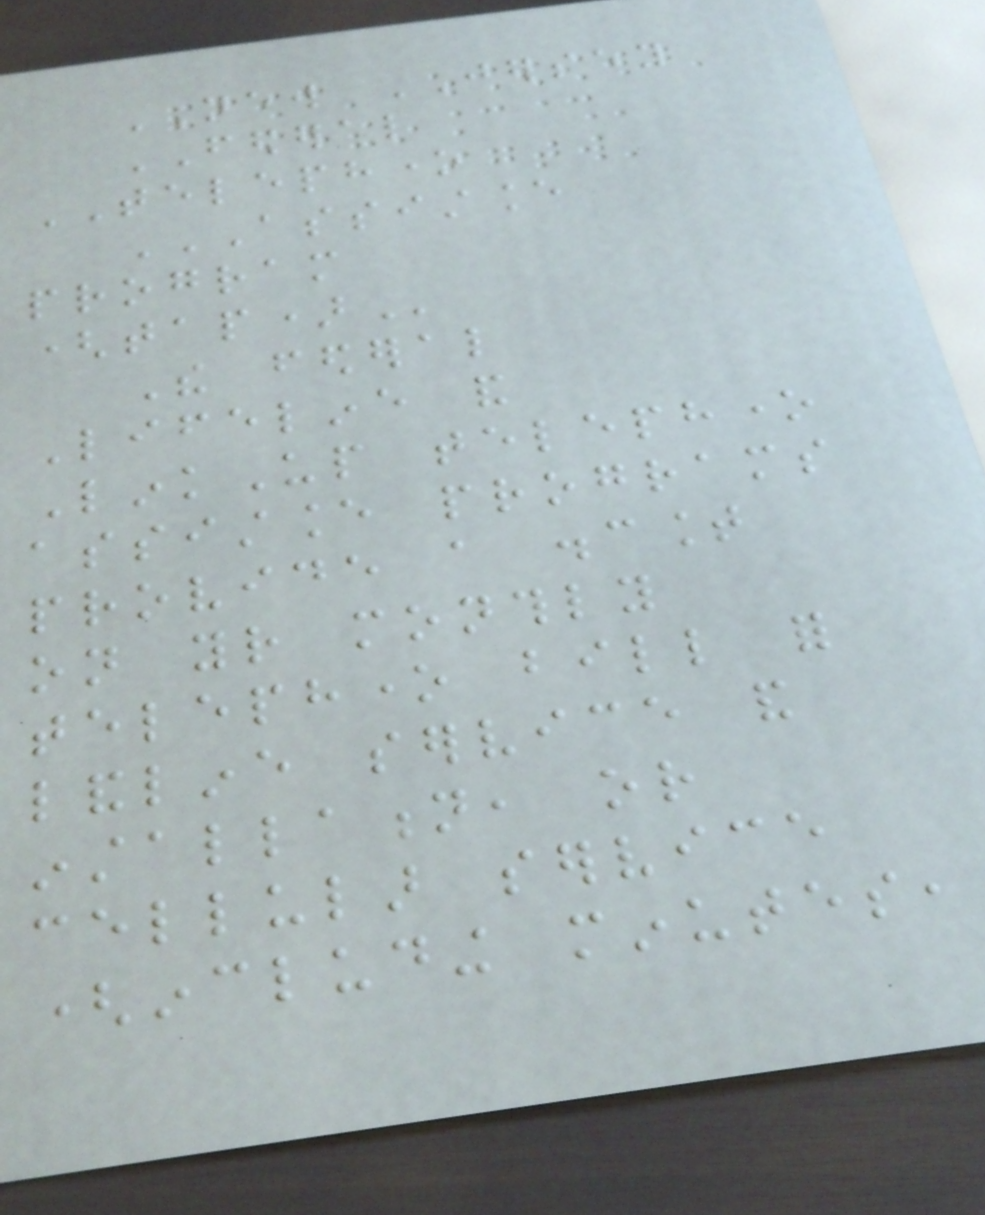NEW JERSEY
FEDERAL
TELEPHONE
ASSISTANCE
PROGRAM
(TAP)
The federal
Lifeline and
LinkUp telephone
assistance programs
provide a discount
on your monthly
telephone bill for
landline service and
installation, or
cellular service
(including minutes,
